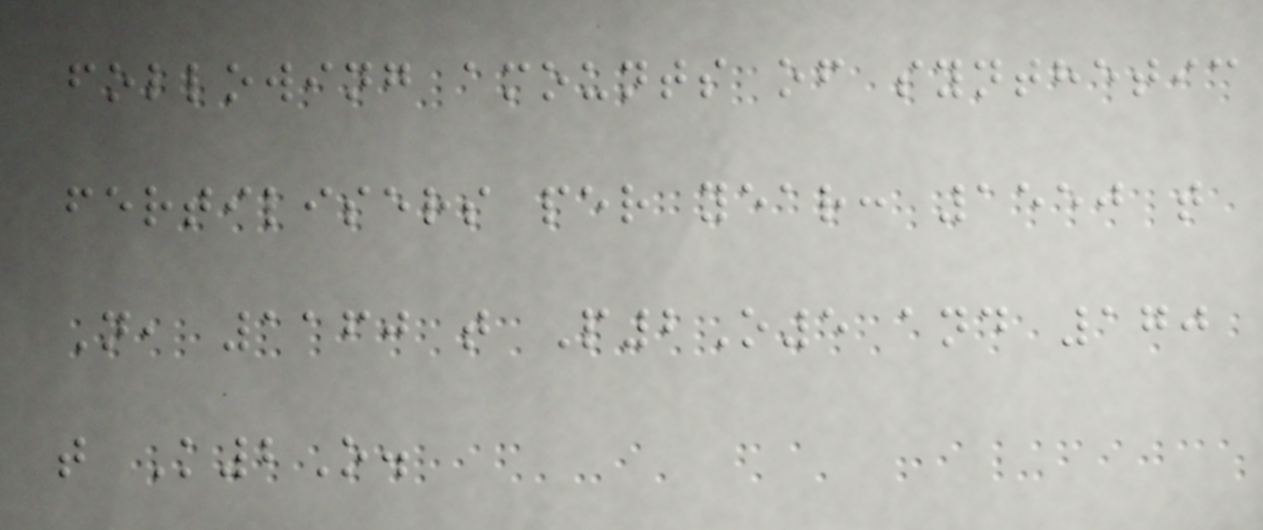following amounts of synthetic
fertilisers per year: 1550 t
N, 1160 t P2O5 and 170
t K2O.
